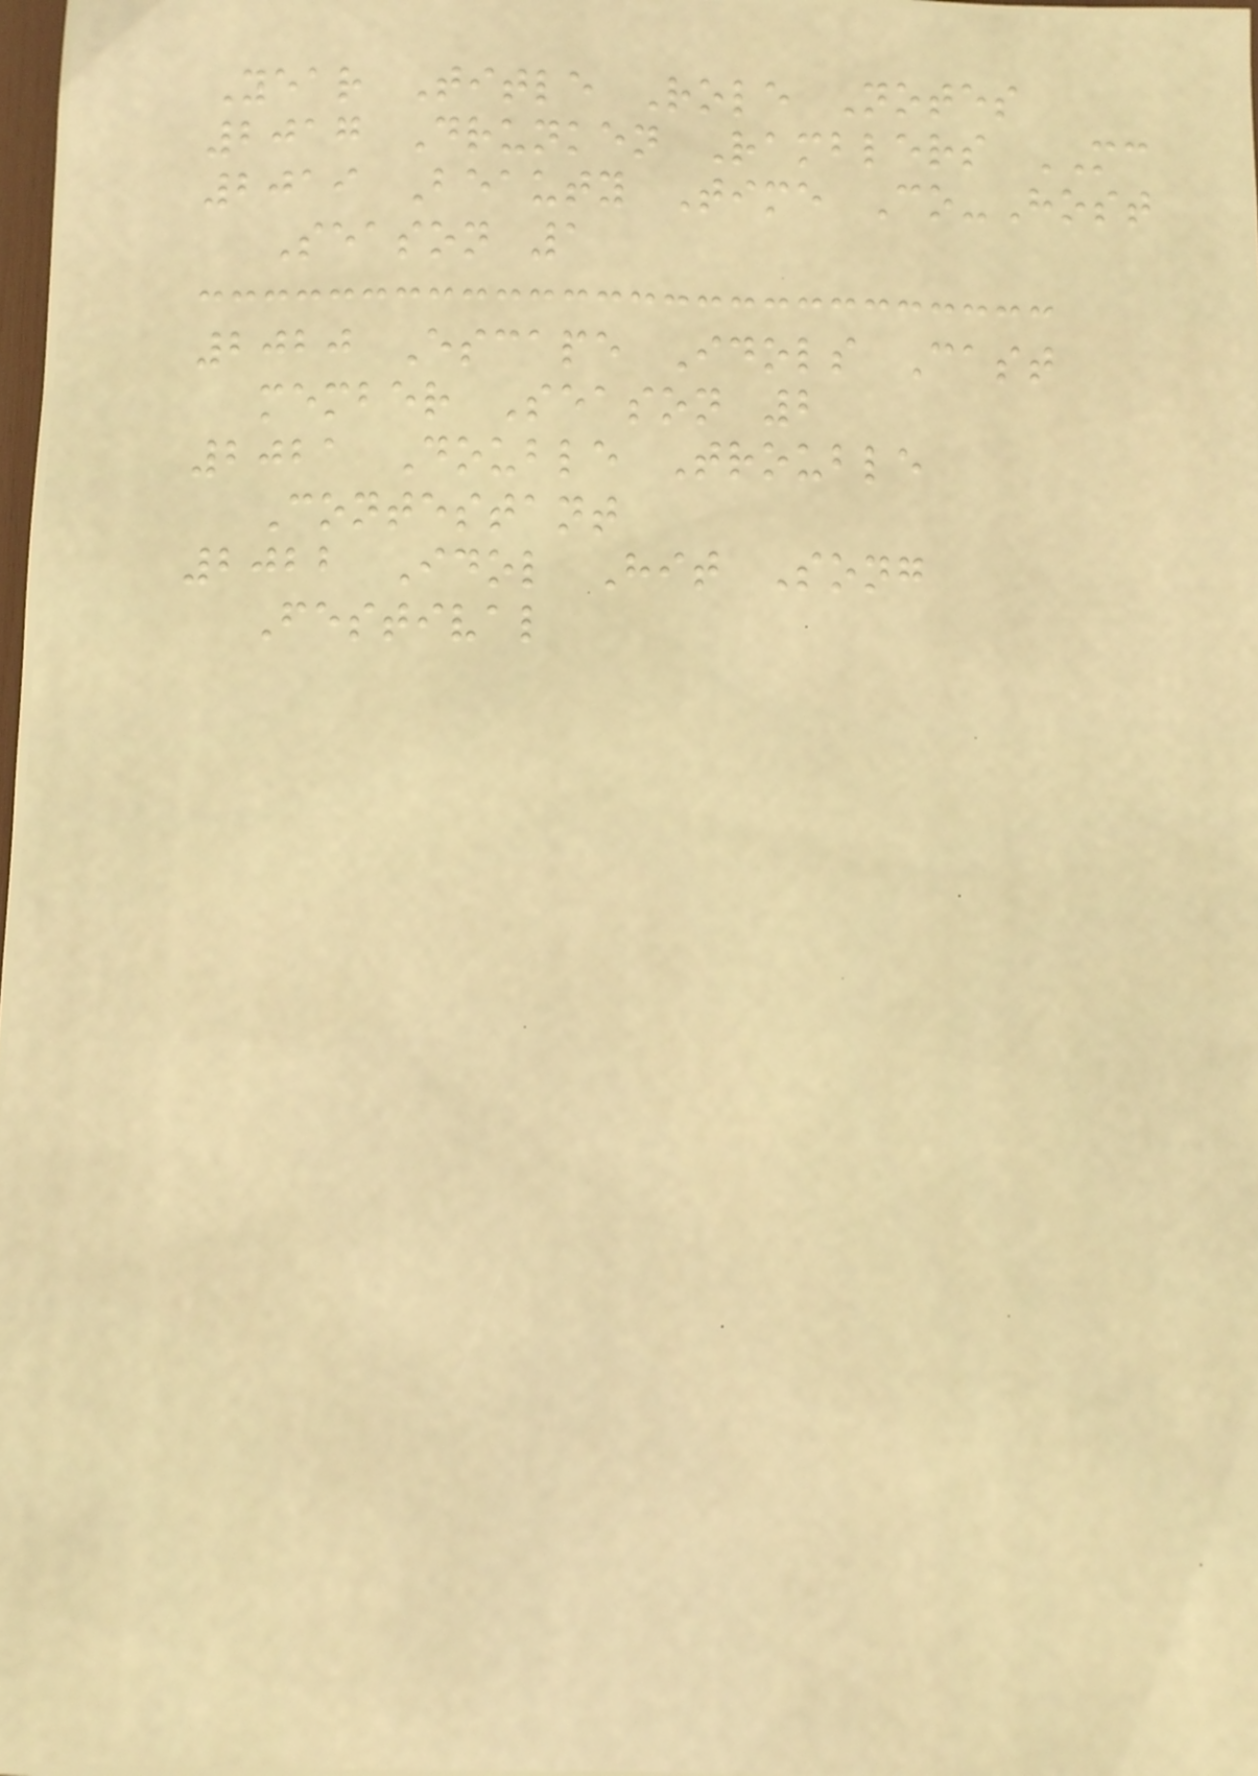Year Title Role Notes
2017 Drunken Ramblers MC
2019 Beauty Time Co-Host
Season 1
2020 Escape Idols Cast
member Season 2
2021 Double Trouble
Contestant
2022 Idol Hit Song
Festival
